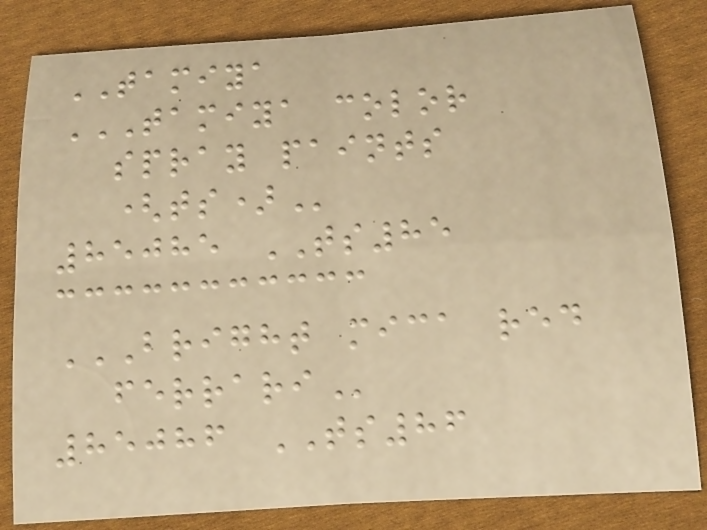TAMIYA
TAMIYA COLOR
SPRAY PAINTS
(TS)
85085 TS85
BRIGHT MICA RED
FERRARI
85086 TS86
